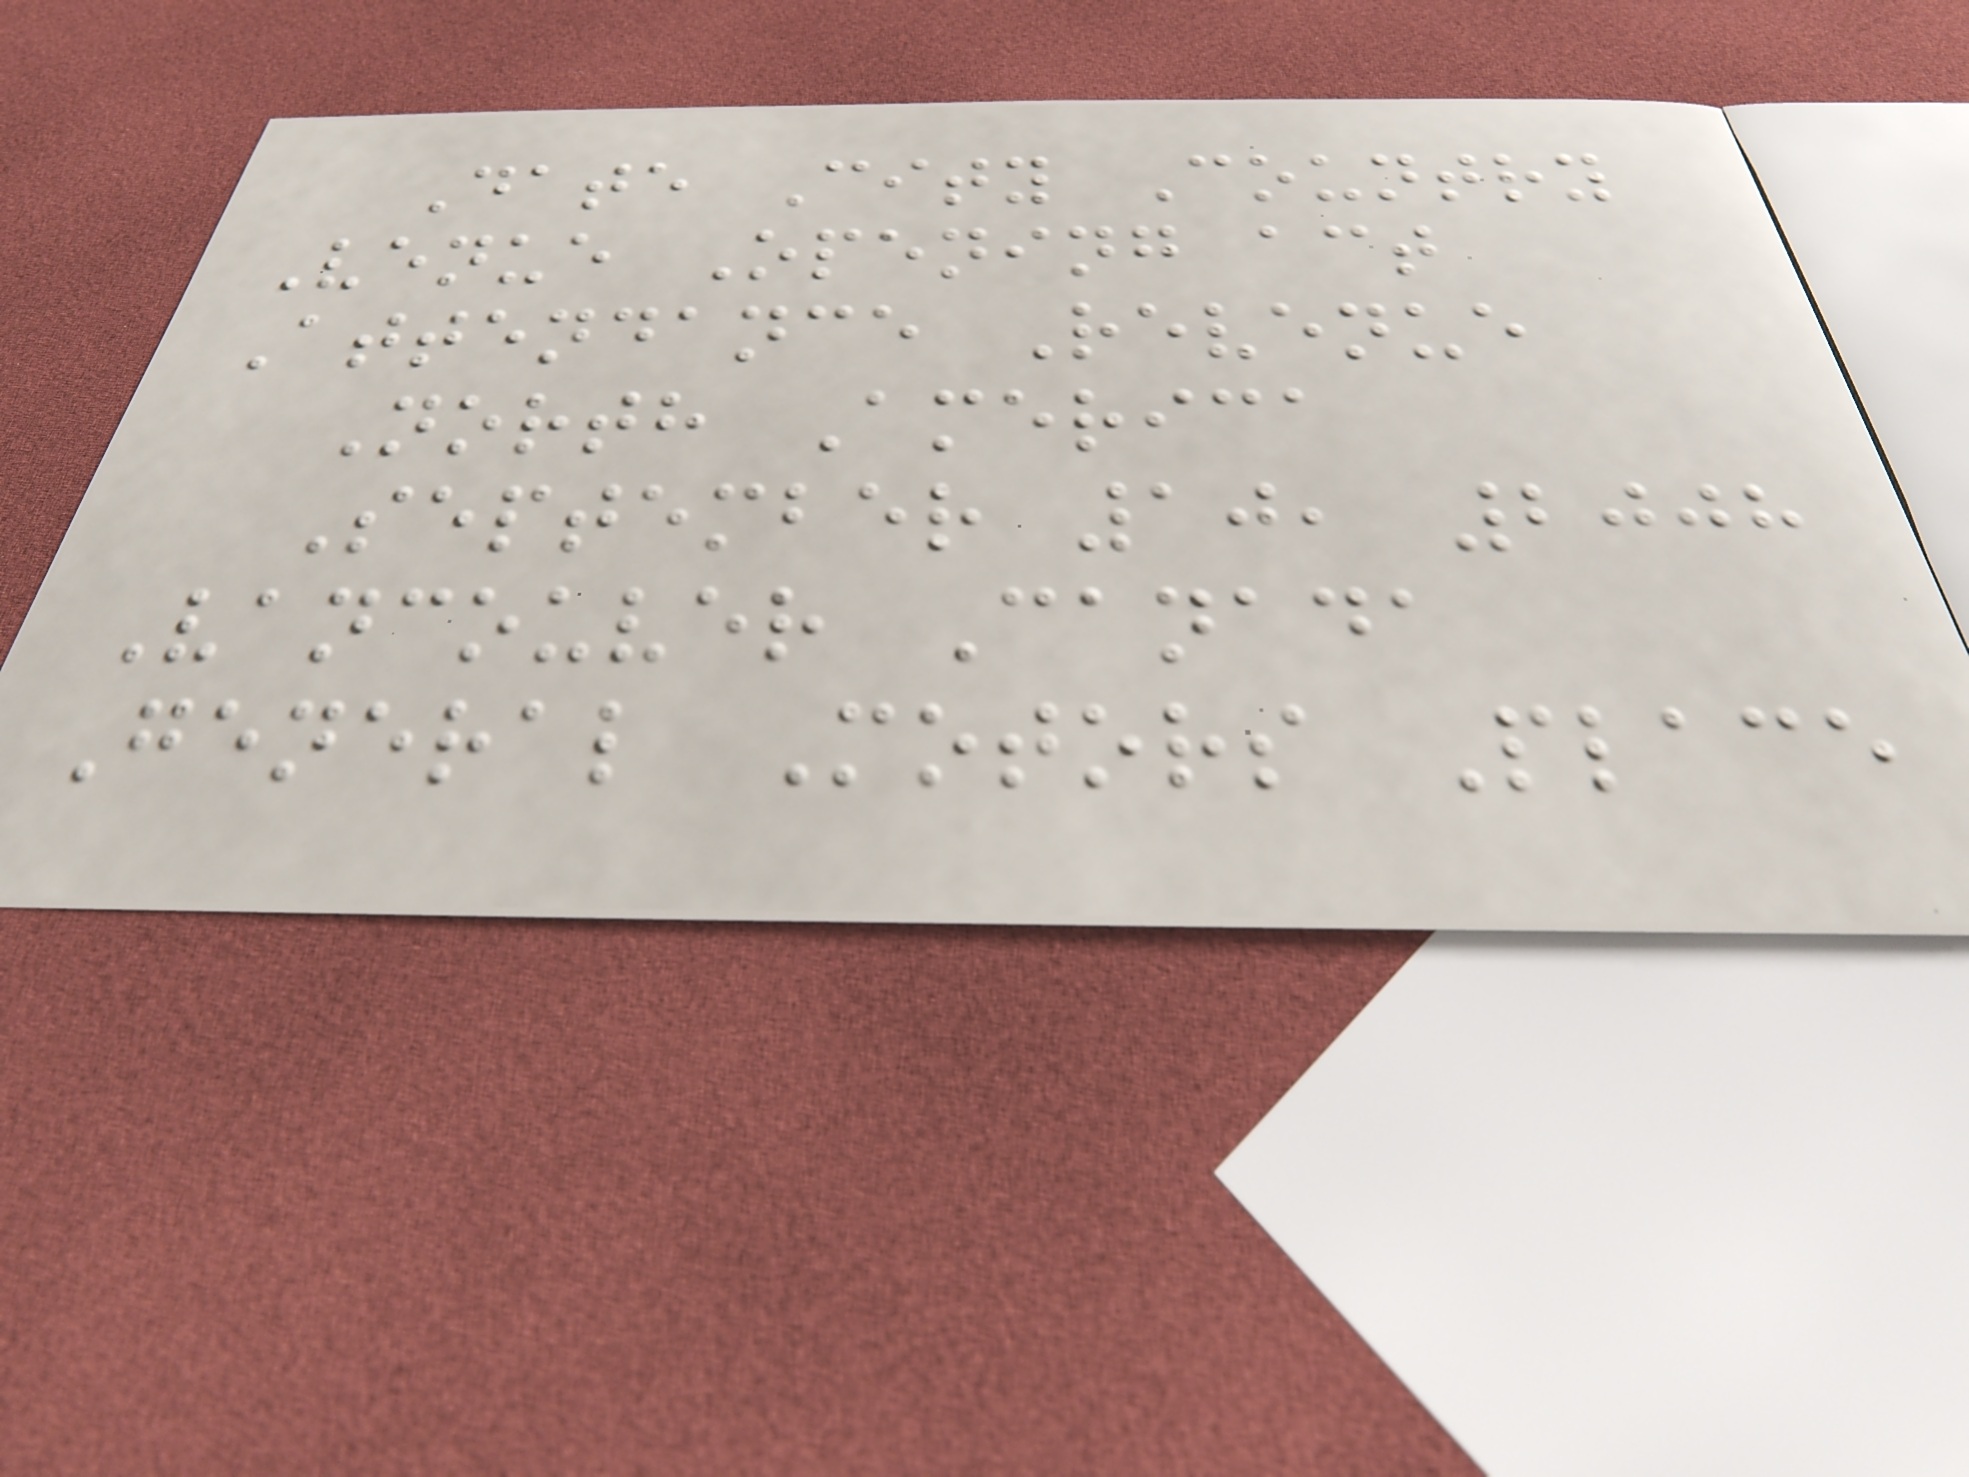Date City Country
Venue Opening act
Attendance Revenue
North America
September 10, 2008
Vancouver Canada
General Motors Place
